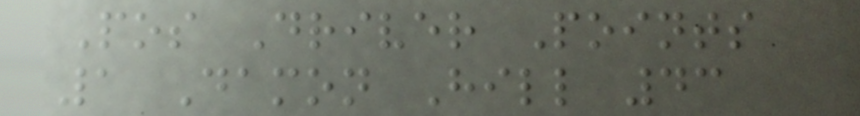Pos Driver Points
1 Damon Hill 43
